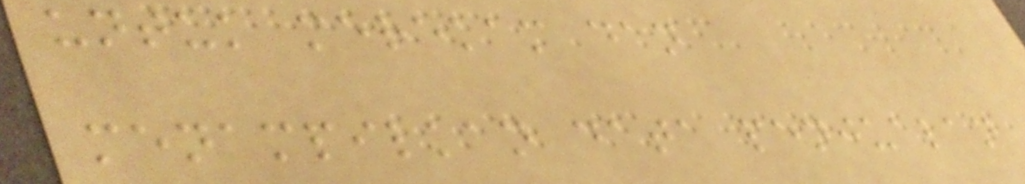untuk merekam dan
menampilkan data penjualan
